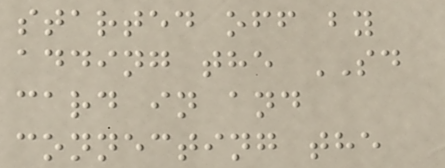started off by
adding the SD
card in and
connecting the
